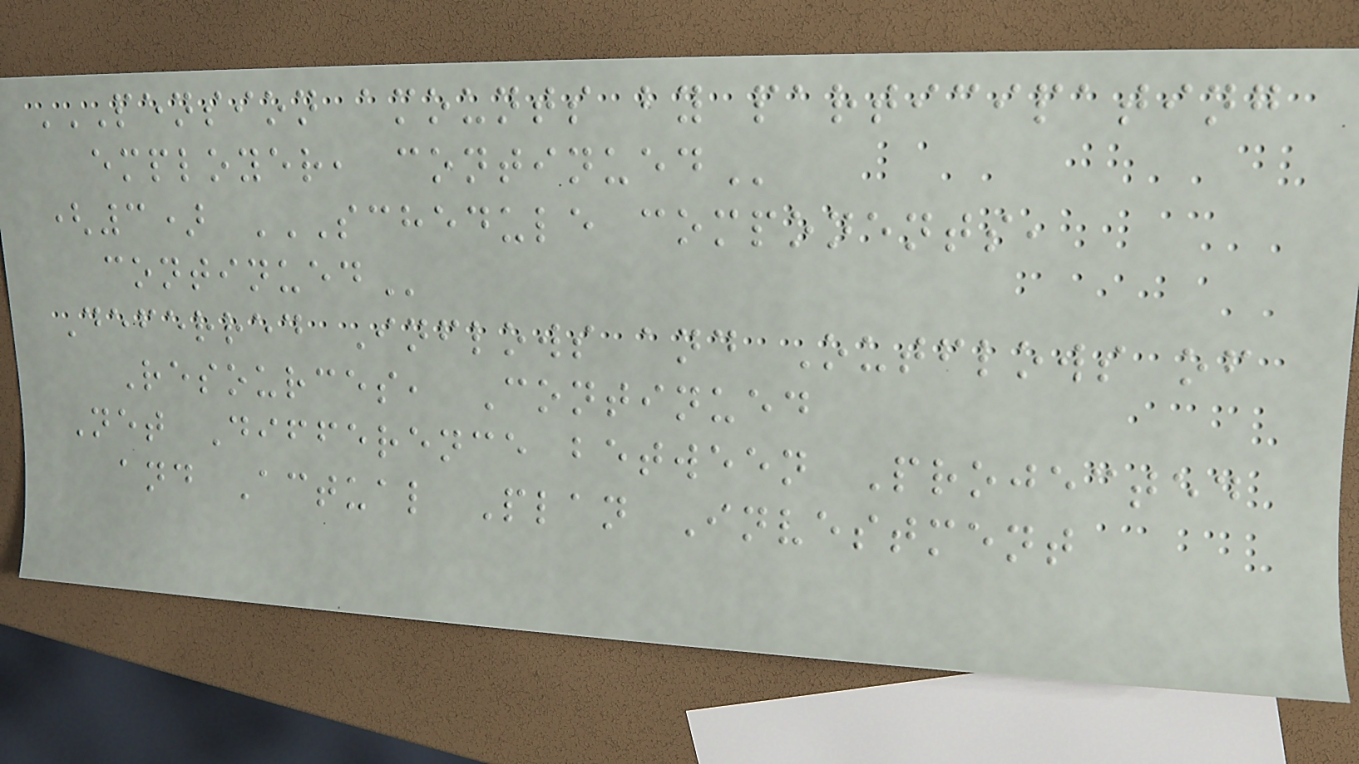PENSION AMOUNTS BY PARTICIPATING
EMPLOYER, CONTINUED
(3) SCHEDULE COMPONENTS,
CONTINUED
Deferred Inflows and Outflows of
Resources, Continued
Net Difference between Projected
and Actual Plan Investment
